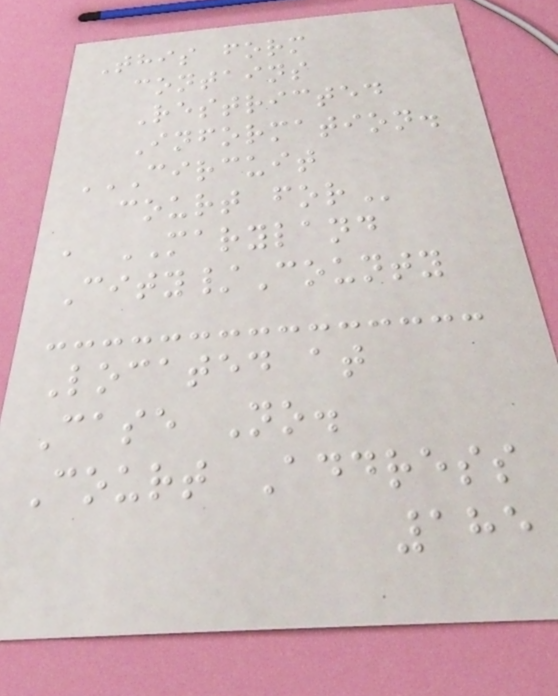This form
contains
Restricted
Information.
CIRCUIT
COURT FOR
, MARYLAND
City/County
Located at
Case No.
Court Address
185
